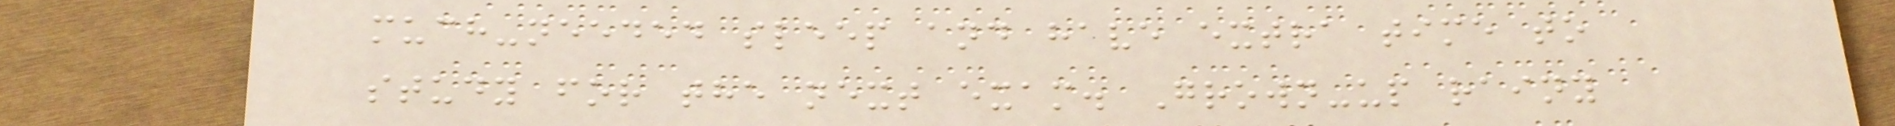much-needed sleep and have extra time to
study for the next exam. Grown-up rainy
